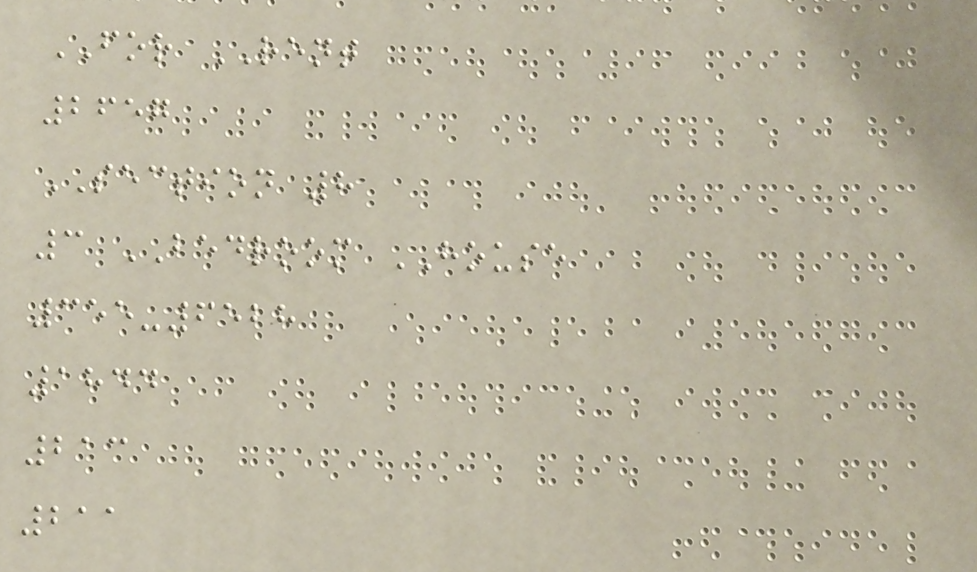FOR RENT
2657
SECTION 8
3 BEDROOM HOUSE
355-6528
1844
213
211
